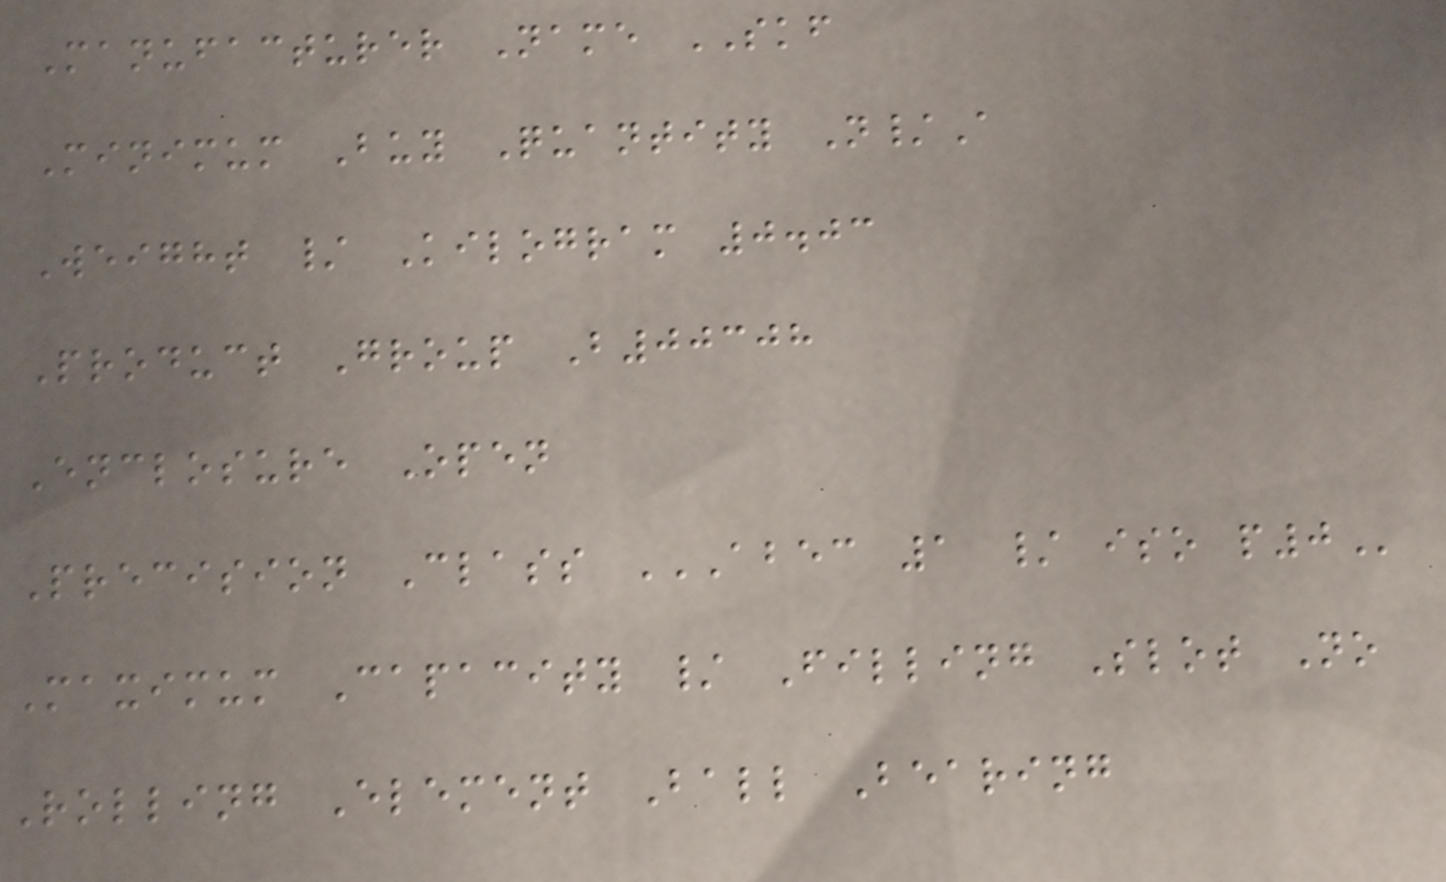Manufacturer Name SKF
Minimum Buy Quantity N/A
Weight / Kilogram 0.03
Product Group B00308
Enclosure Open
Precision Class ABEC 1 / ISO P0
Maximum Capacity / Filling Slot No
Rolling Element Ball Bearing
